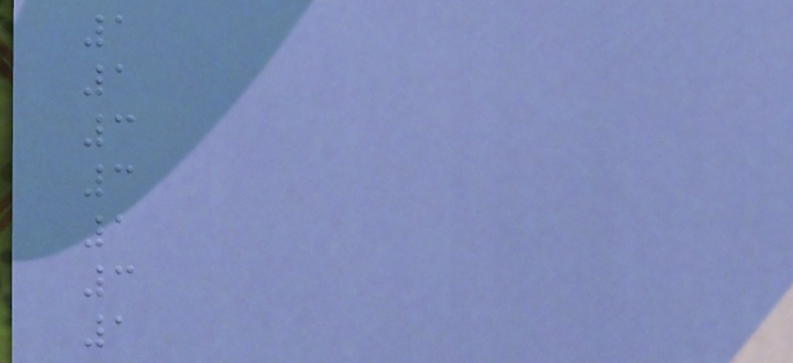1
1
3
3
1
3
1
